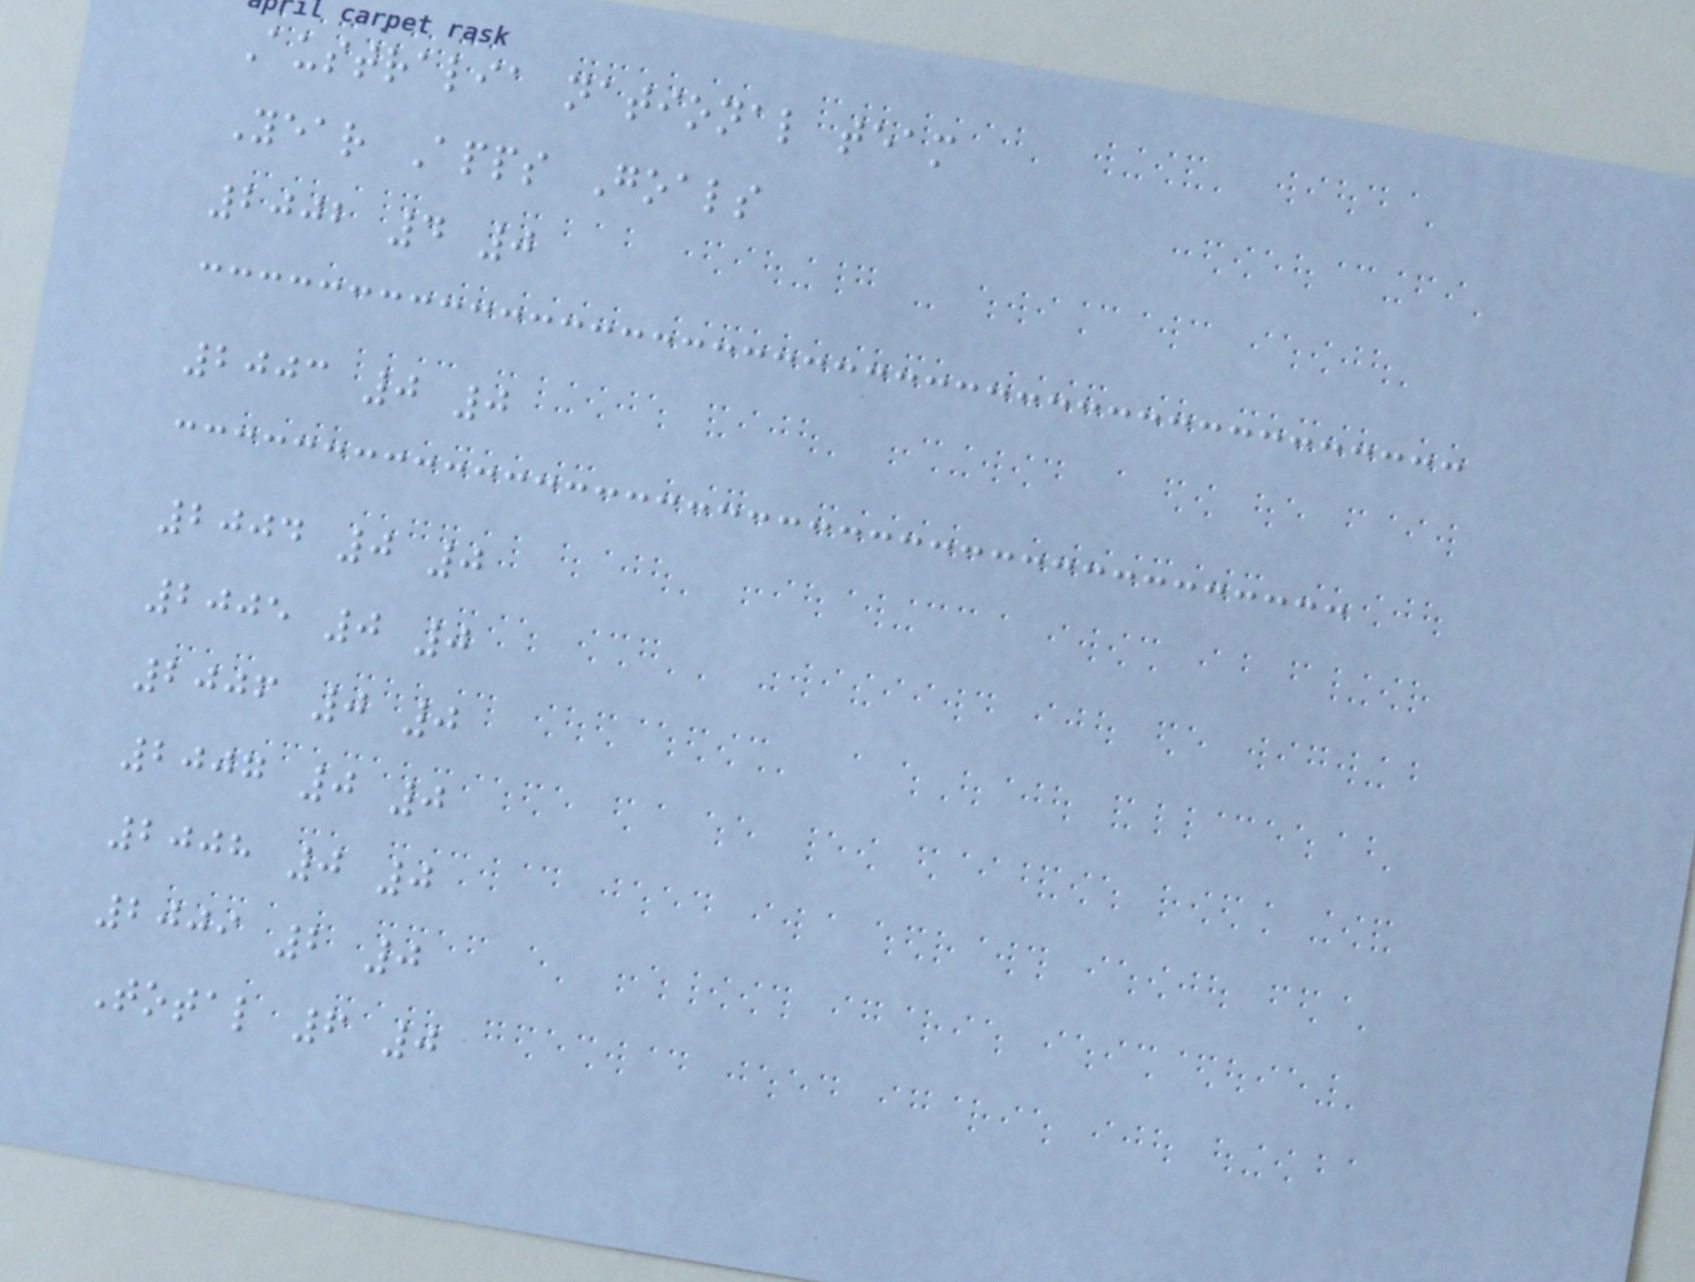Australia national team
Year Apps Goals
2002 4 0
2003 0 0
2004 0 0
2005 0 0
2006 0 0
2007 0 0
2008 0 0
2009 2 0
Total 6 0
